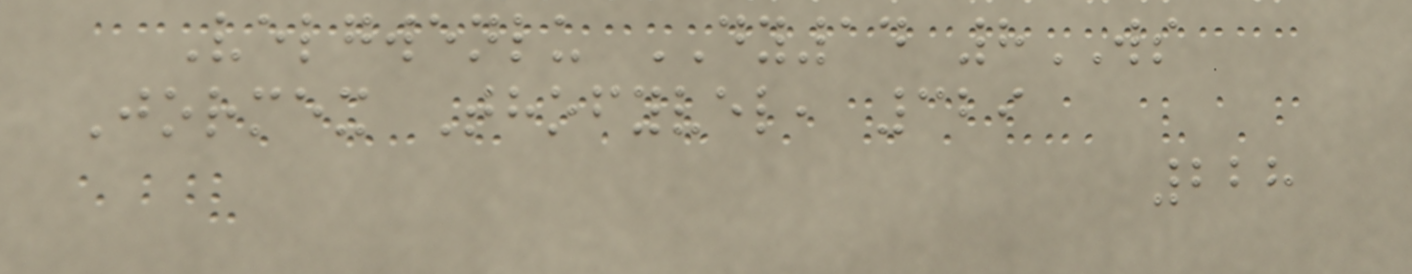Velgwenlu DY14 8WS
Jormex Thofyvel, 329
228
